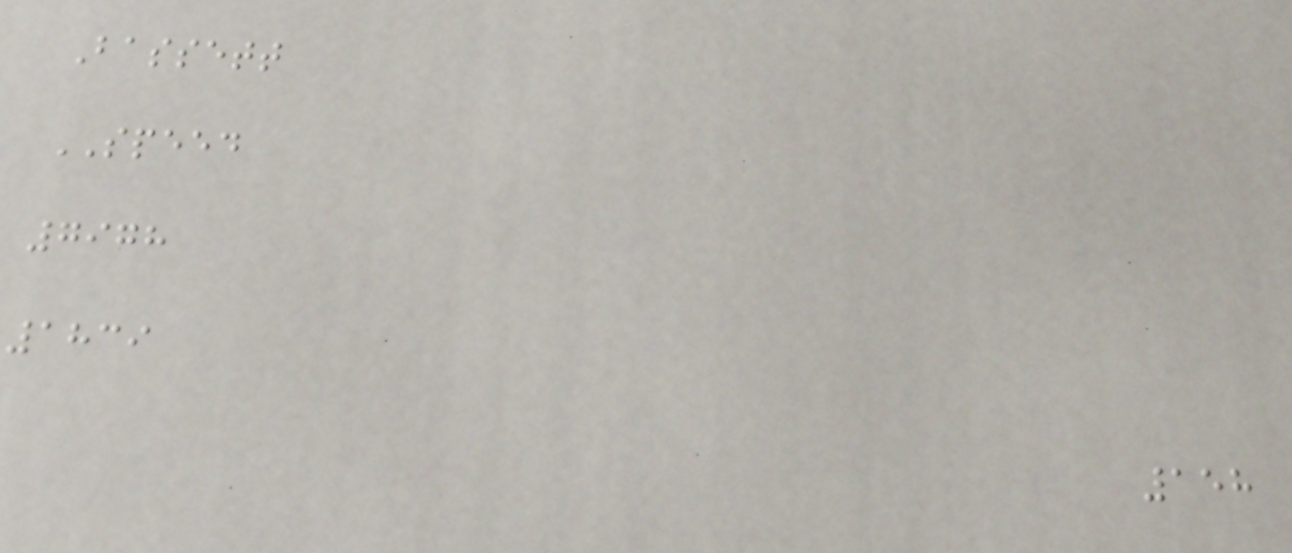Bassett
SPEED
7978
1839
158
